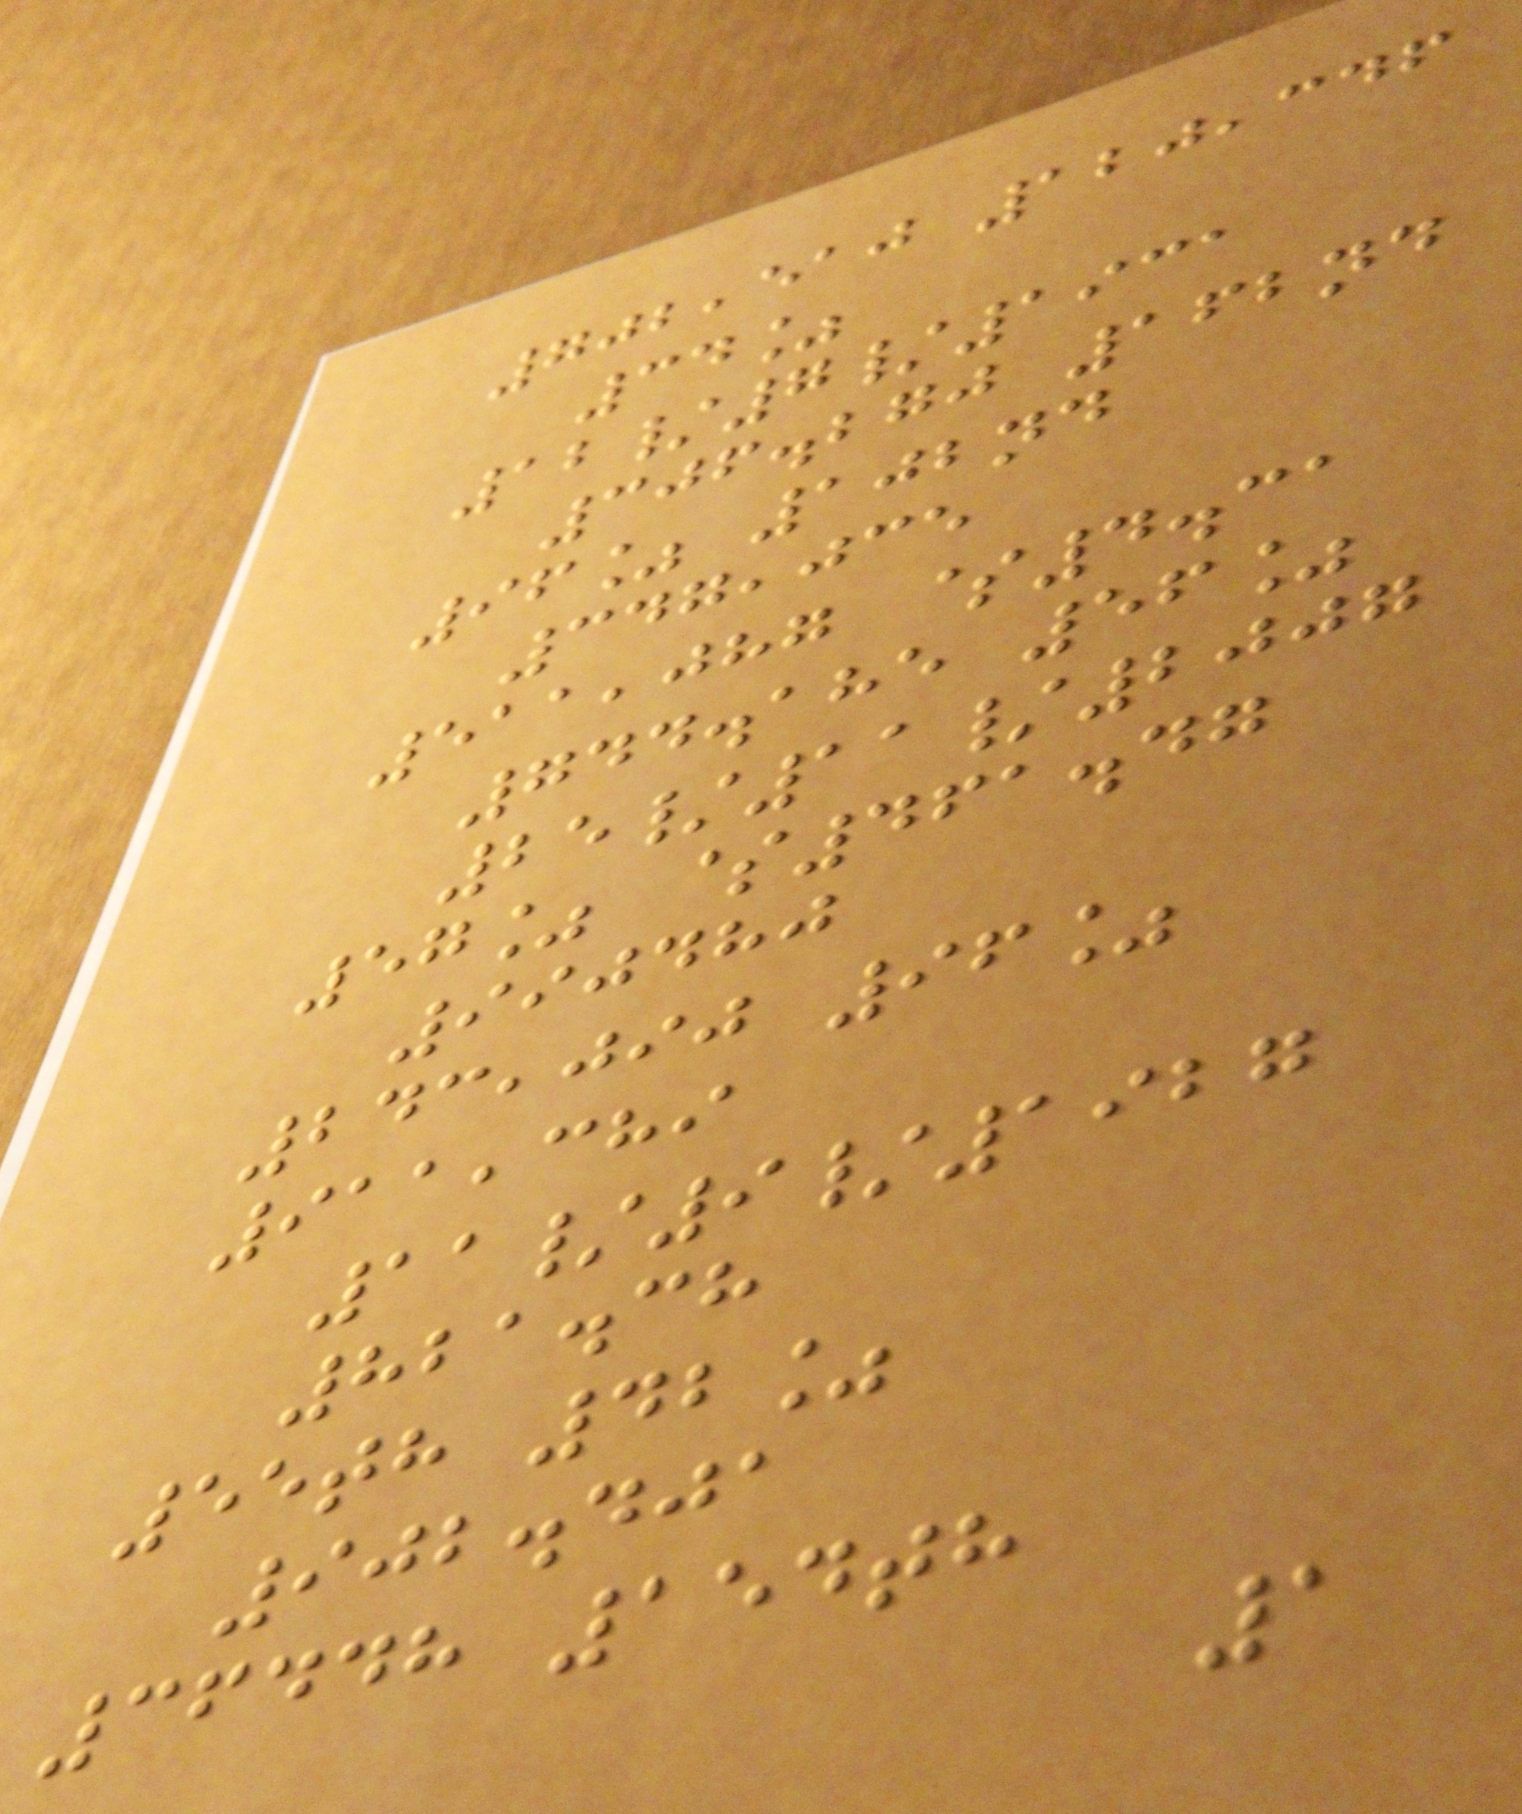702,510 120,346
34%
12/7/1931
306.270 162nd
96% 102nd
347,035
511,087 $4.31
744.185 56%
25/11/2007
57% $461.47
990480
243,090 96%
911,389
11/9/1927
821.38
55th 42%
902.401
36448 154th
1
